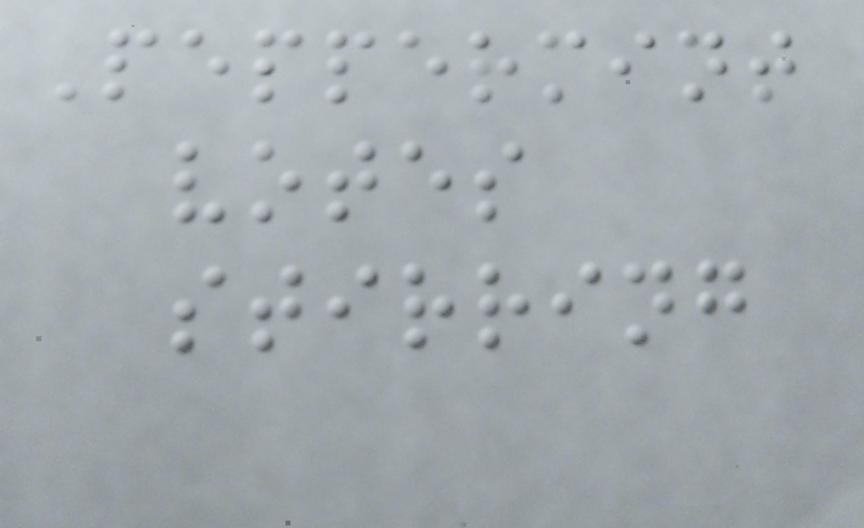Peppermint
votes
stirring
